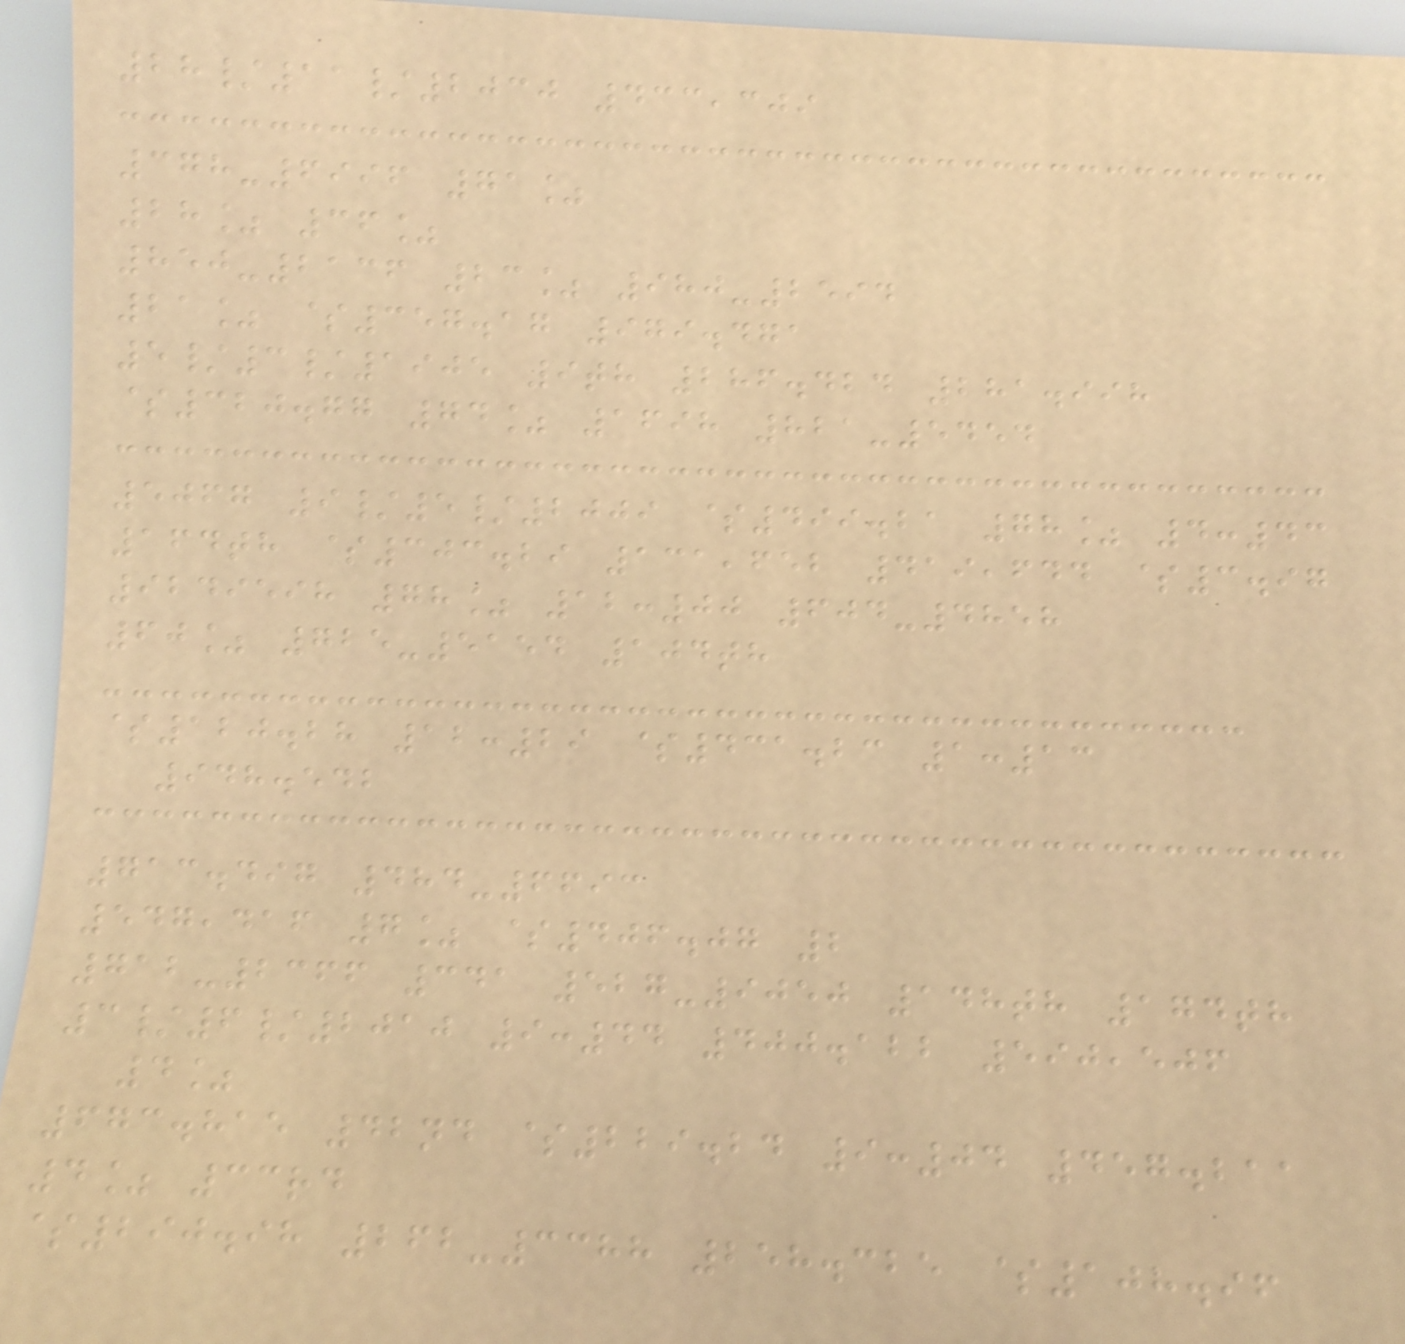28/11/2030 433,309
378-6996 71%
28% 36%
850-2136 23% 980-2594
21% $357.17 979.471
5/3/1905 9th 286.424 281.998
$320.77 74% 1698 821-5454
5067 9/5/2009 $499.21 78% 4:43
164th $303.29 131,652 419,644 $3.97
9249598 78% 12:00 604-4858
60% 725-5154 104th
$120.28 12:29 $431.23 1:13
948.542
713.497 484-6693
547,416 7% $406.07 2
712-2366 341 527-9050 148th 174th
3/6/2010 9:44 400.122 590,506
4%
673.815 42nd $229.24 9:04 457.211
4% 33rd
$290.98 262-3388 258.325 $108.96
